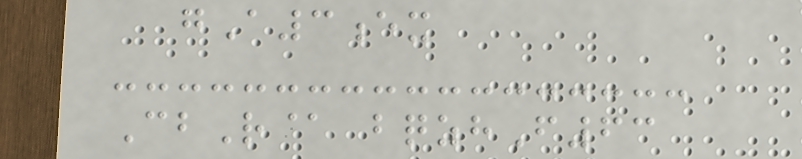gA3ex
CbR@ bqzhF63
